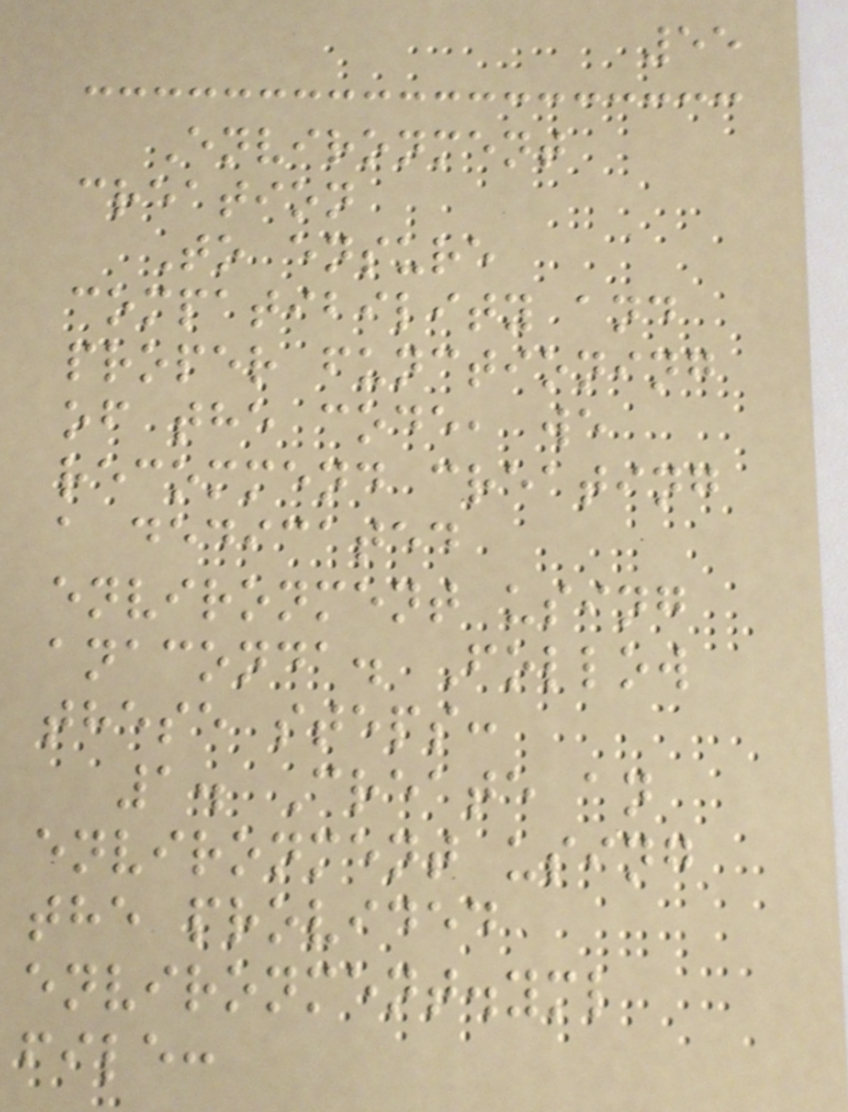55
Environment
creation
To ensure
compatibility and
proper functioning
of the code, we
recommend creating
a dedicated
environment using
anaconda. Follow
these steps:
1. Create an
environment using
the provided
environment.yml
file:
